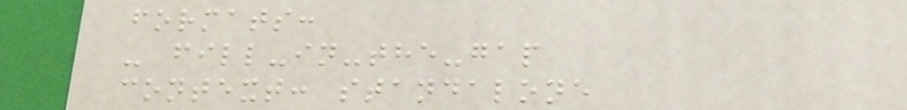formats:
- fill-in-the-gap
context: standalone
